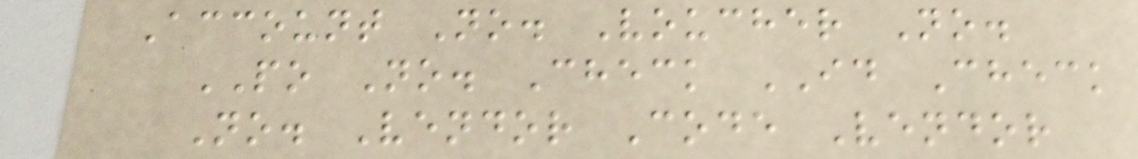Account No. Voucher No.
PO No. Check ID Check
No. Vendor Code Vendor
